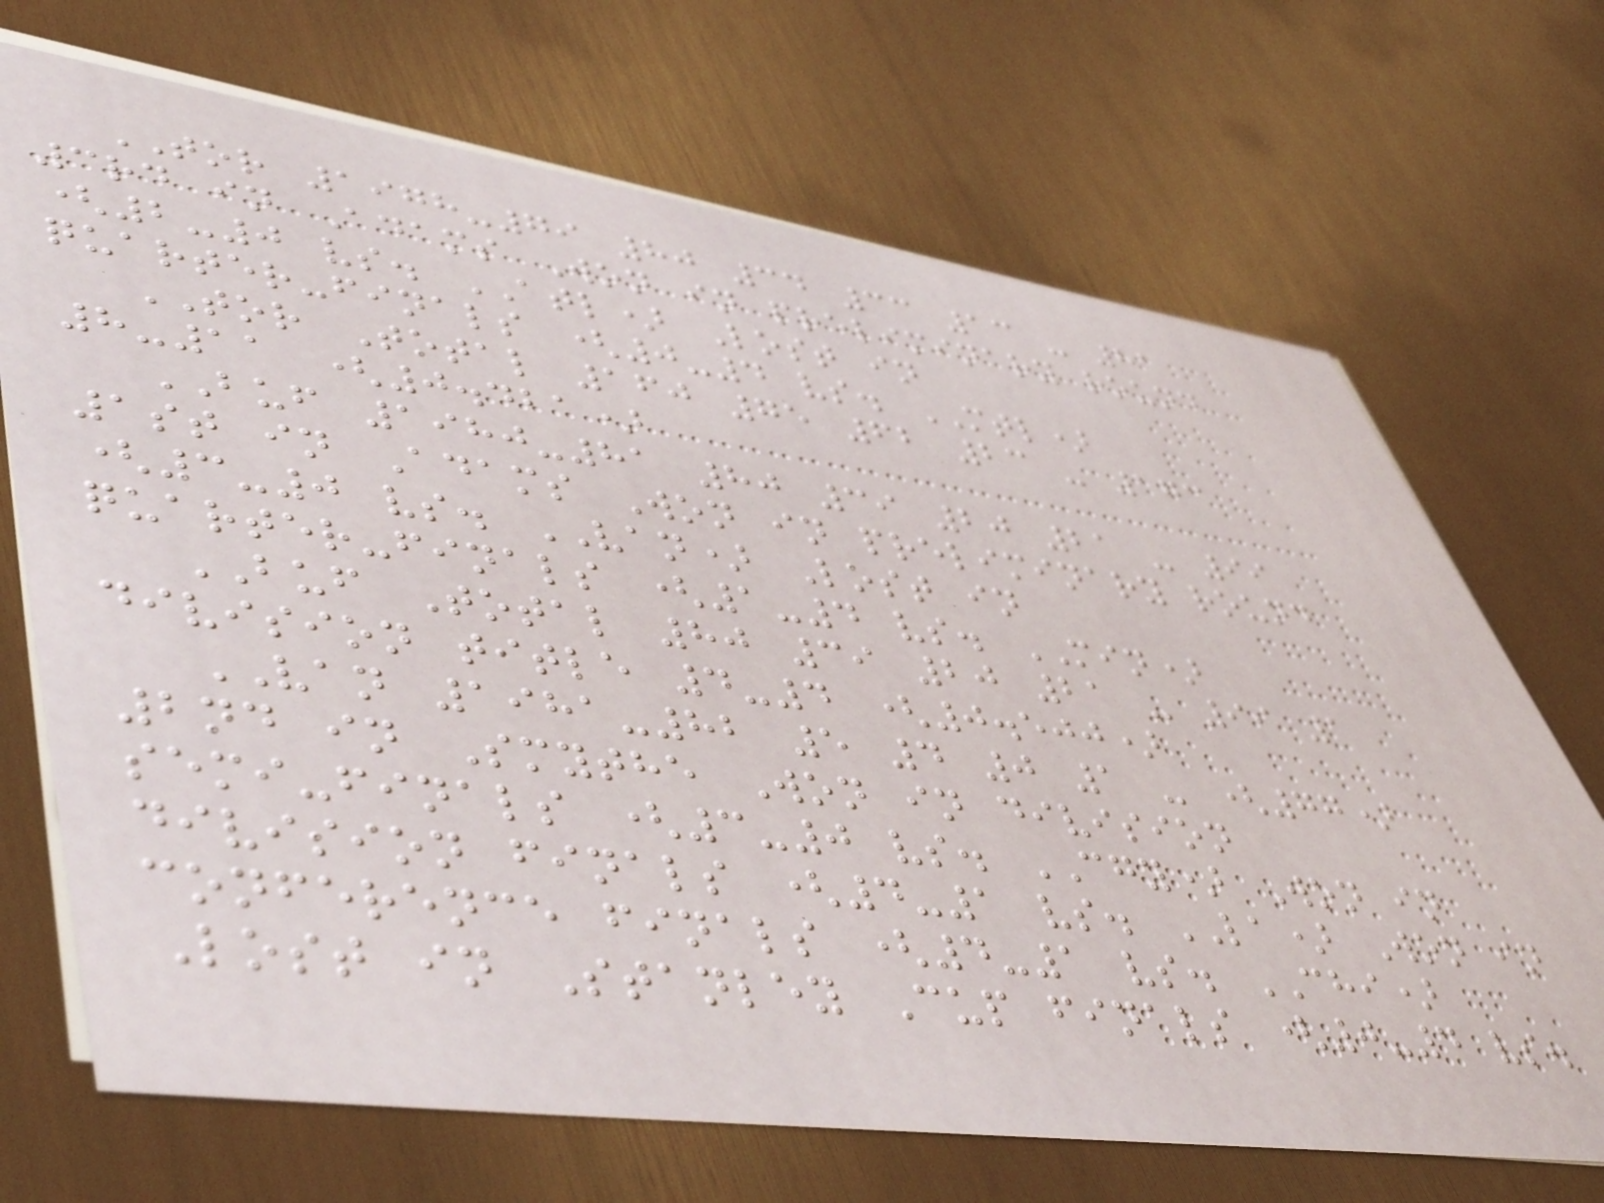TOR 1978-79 80 34 33 13 - 81
3rd in Adams Won in preliminary round
(2-0 vs. ATL) Lost in
quarter-finals (0-4 vs. MTL)
TOR Total 160 75 62 23 - 173
8-11 (0.421)
BUF 1980-81 80 39 20 21 - 99
1st in Adams Won in preliminary round
(3-0 vs. VAN) Lost in
quarter-finals (1-4 vs. MIN)
BUF Total 80 39 20 21 - 99 1
division title 4-4 (0.500)
VAN 1981-82 5 4 0 1 - (77)
2nd in Smythe Won in division
semi-finals (3-0 vs. CGY) Won in
division finals (4-1 vs. LA) Won in
conference finals (4-1 vs. CHI)
Lost in Stanley Cup finals (0-4 vs.
